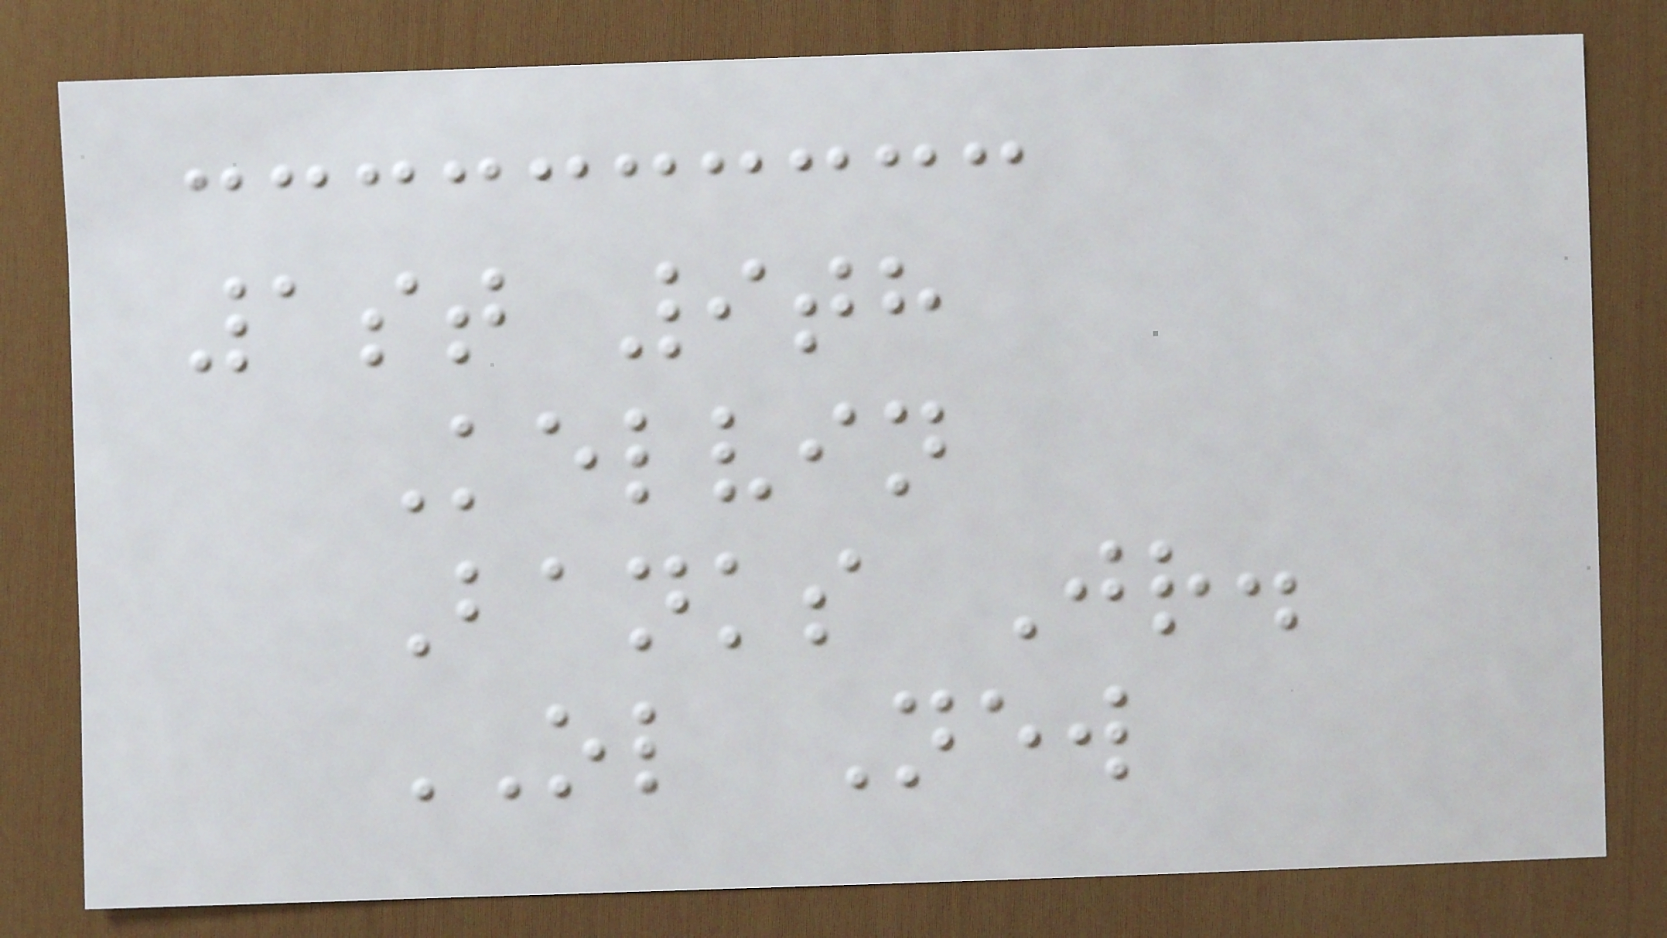1st 9th
Kelvin
Banks Jr.
OL New
